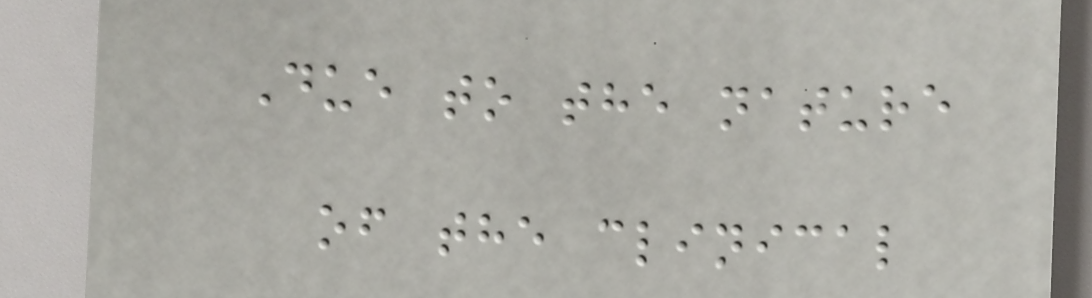Due to the nature
of the clinical
